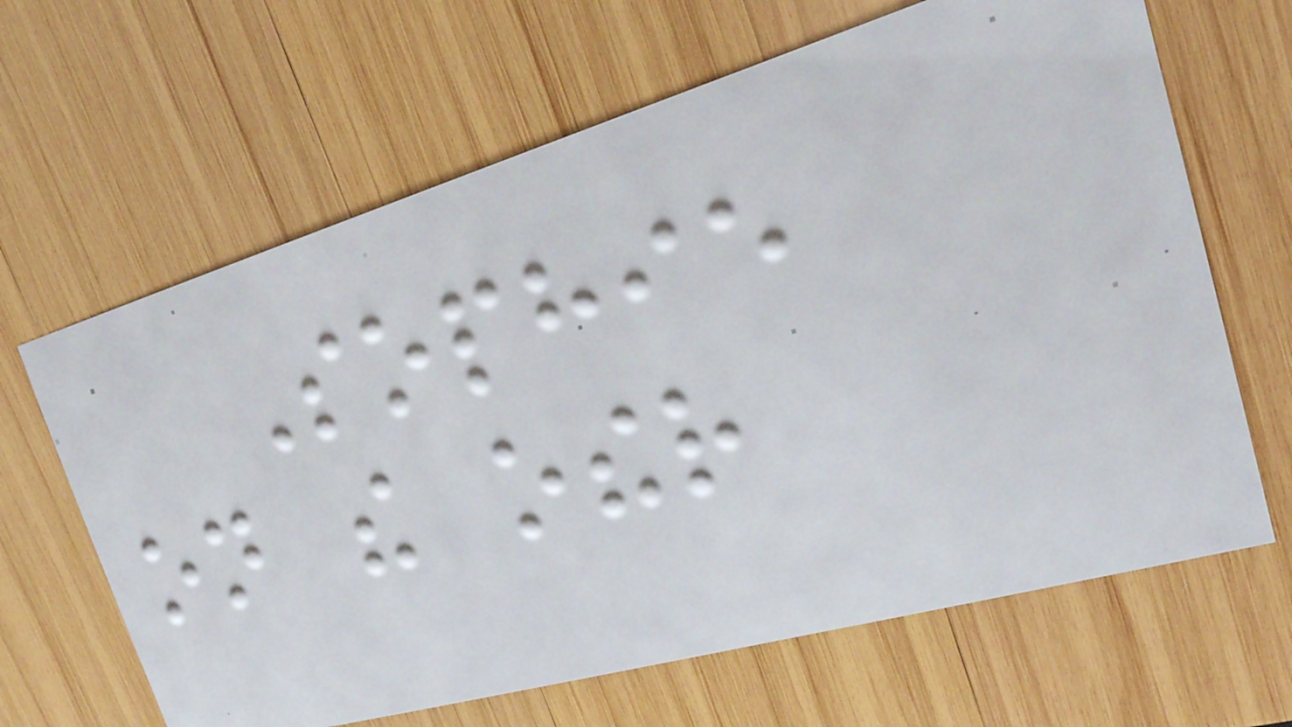Sophie
on the other
